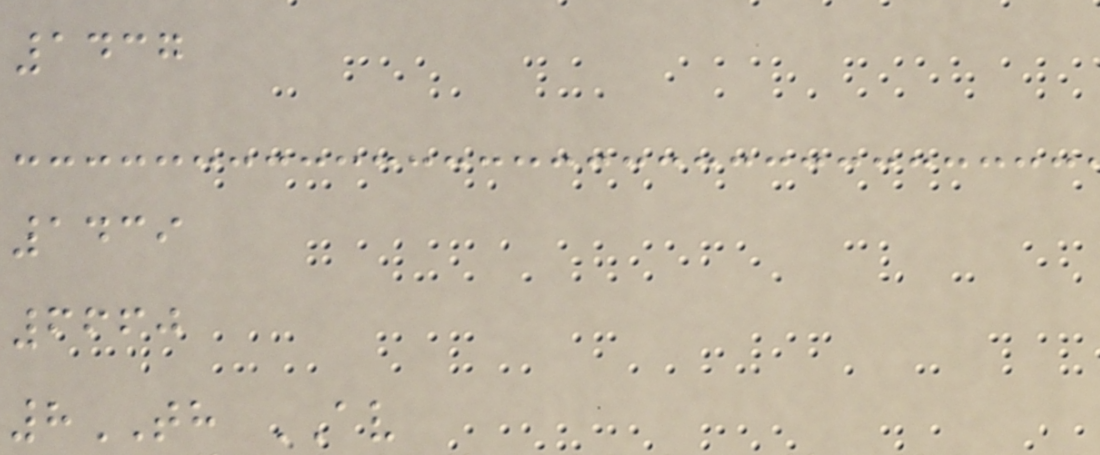1437
1439
6660
8TH AV
